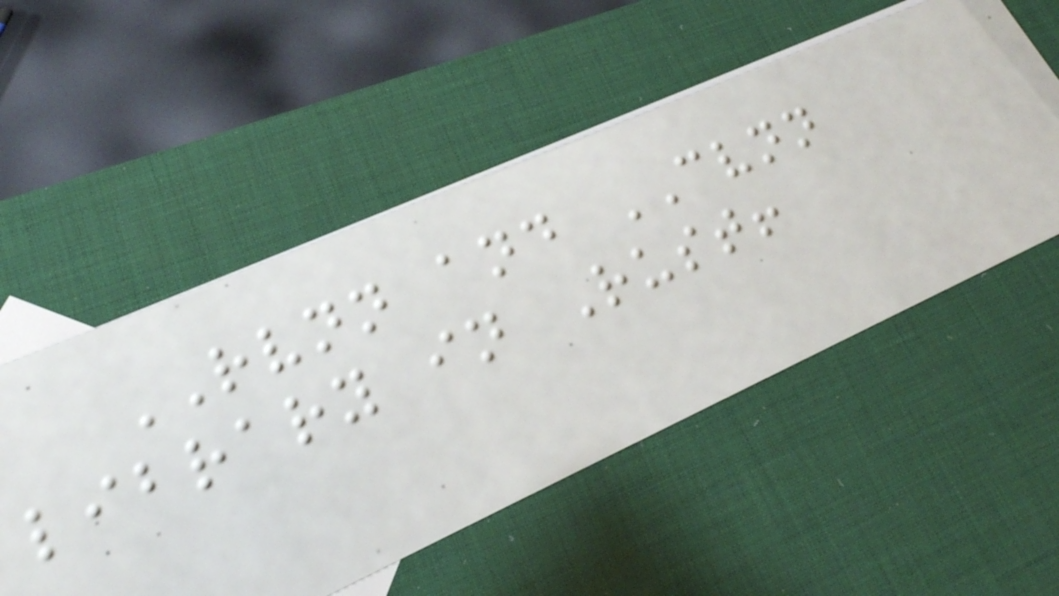RVNN and CVNN
library in Rust!
